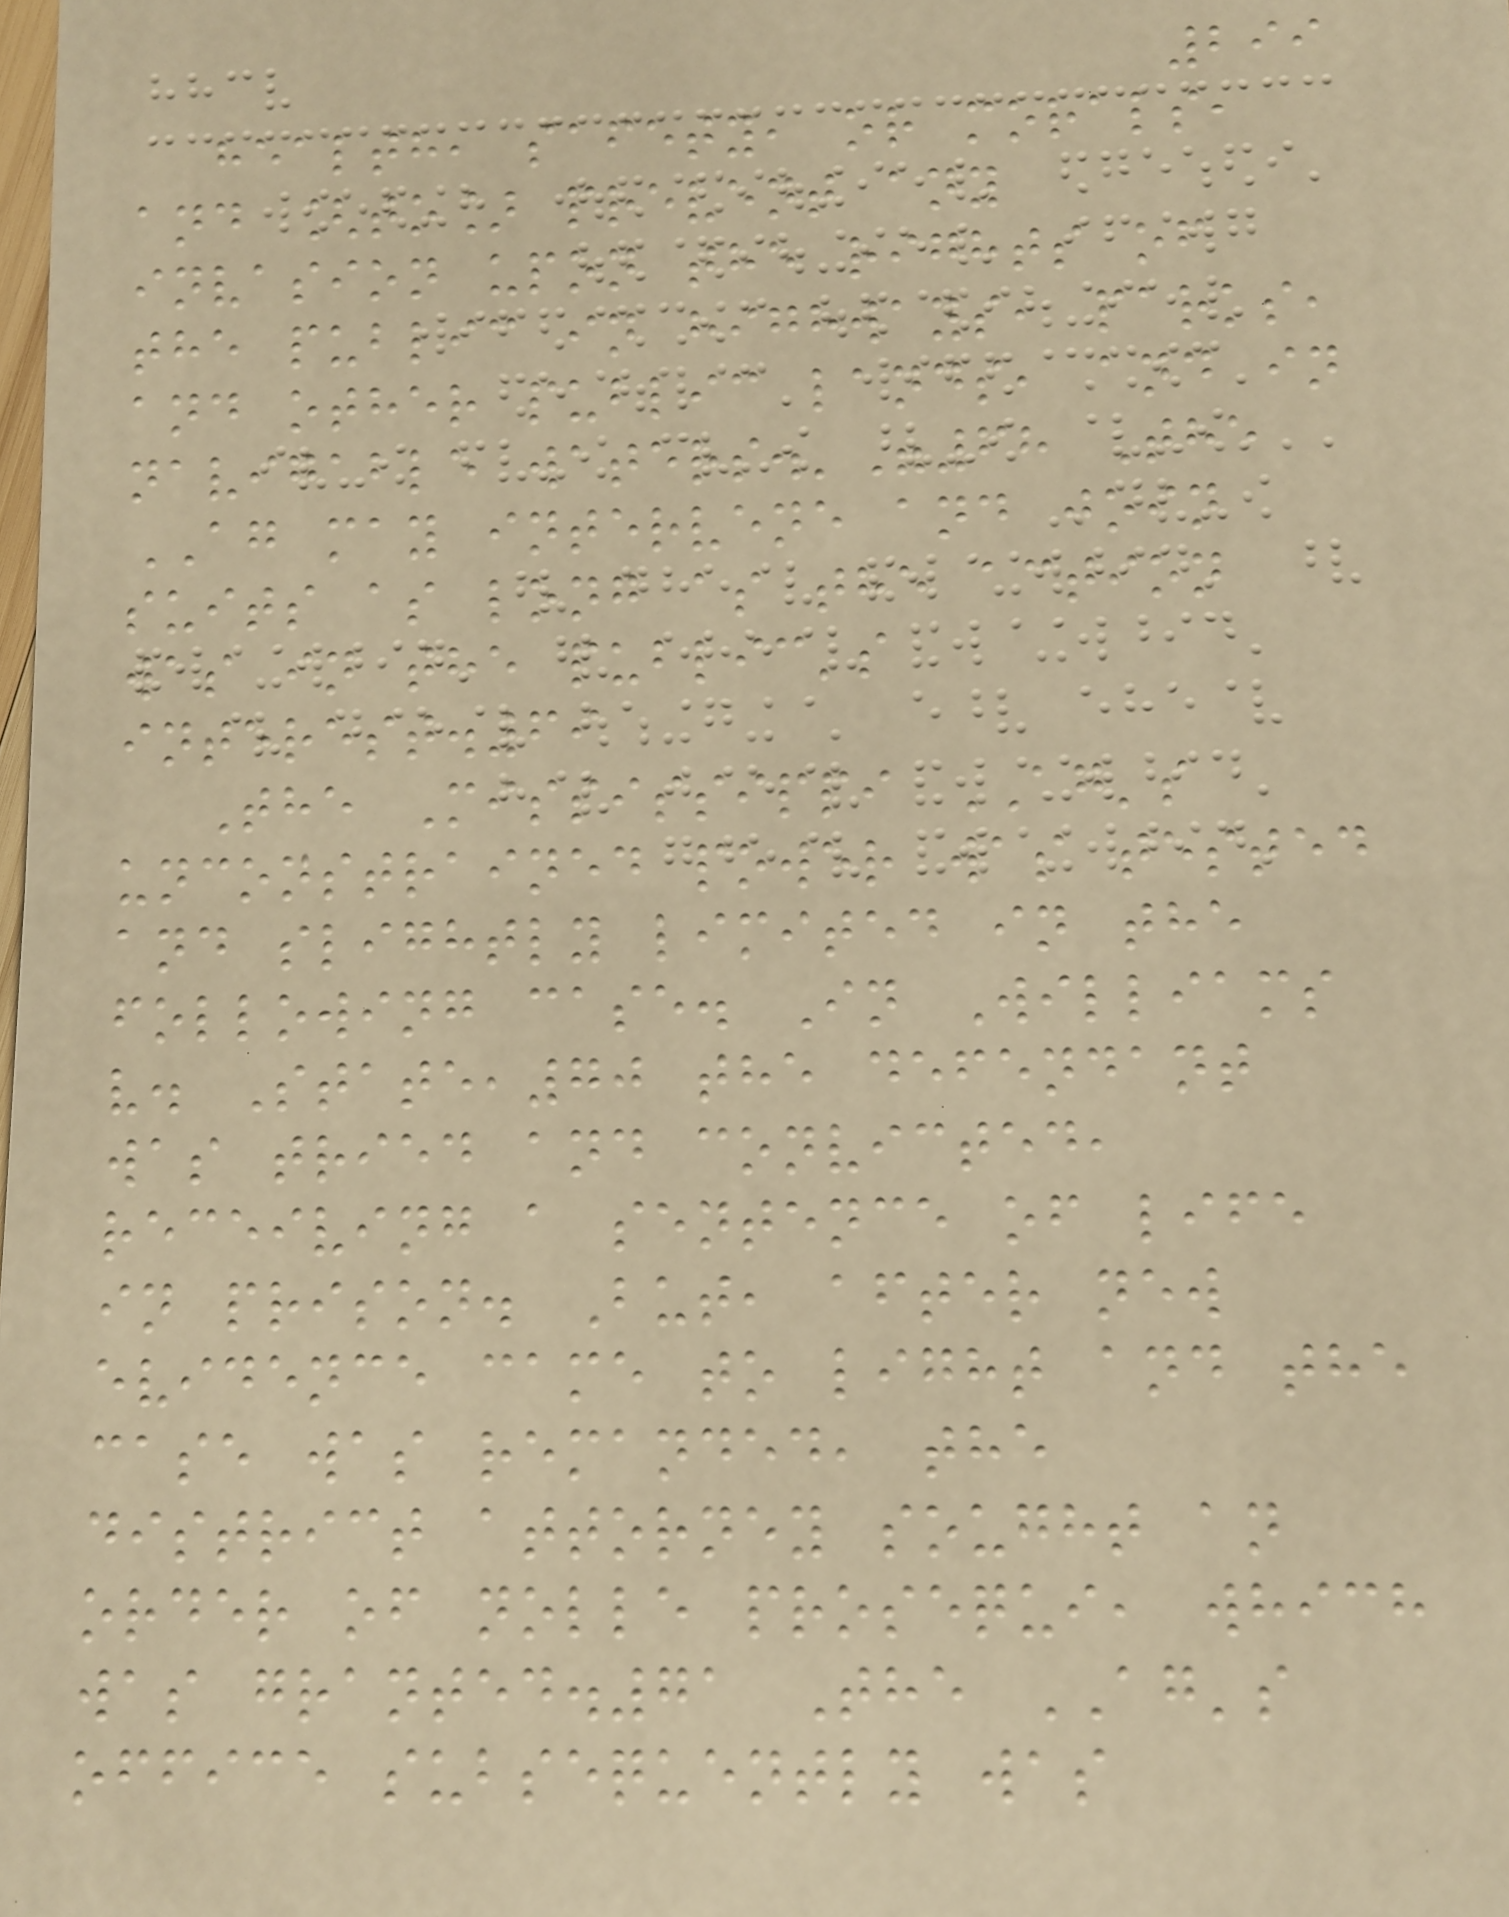299
health, safety, or morals,
and [to] prevent any
invasion upon the rights of
the public in highways, parks,
and other public lands, and in
navigable waters.'"68 The
AG may intervene and join
suits as long as the action
was in the public's
interest.69
The Mississippi AG's
unconstrained power was tested
and slightly limited in the
following case. In Williams
v. State,70 the defendant
was tried and convicted,
receiving a sentence of life
in prison. But, after new
evidence came to light and the
case was remanded, the
district attorney sought an
order of nolle prosequi, which
was granted.71 The AG's
office subsequently was
